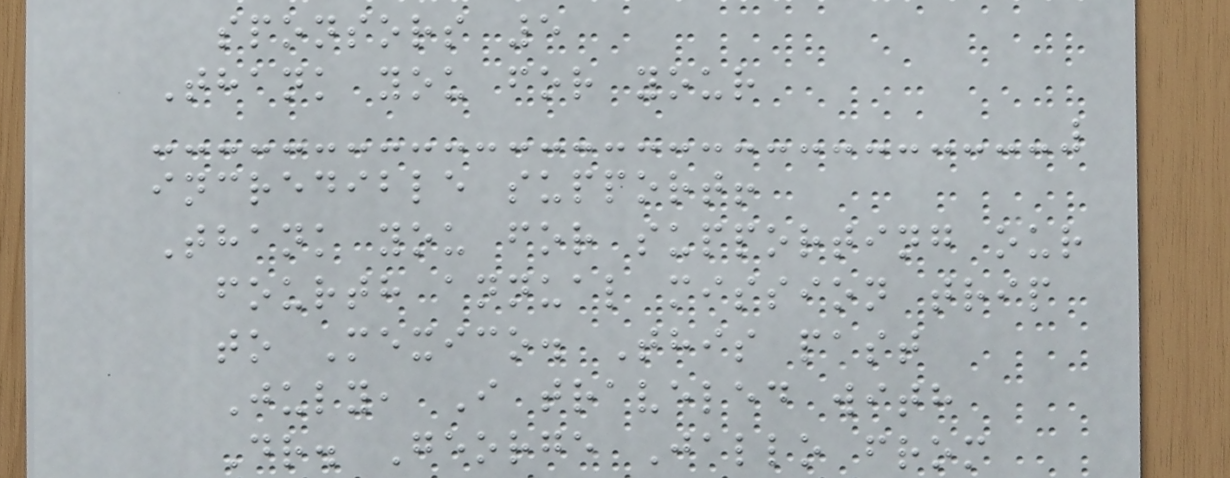sponsors 5
Thank you for your
incredible support!
Thank you for supporting our
fourth annual mission trip
to Mexico. This past
July, I traveled with
Dr. George Jallo from
